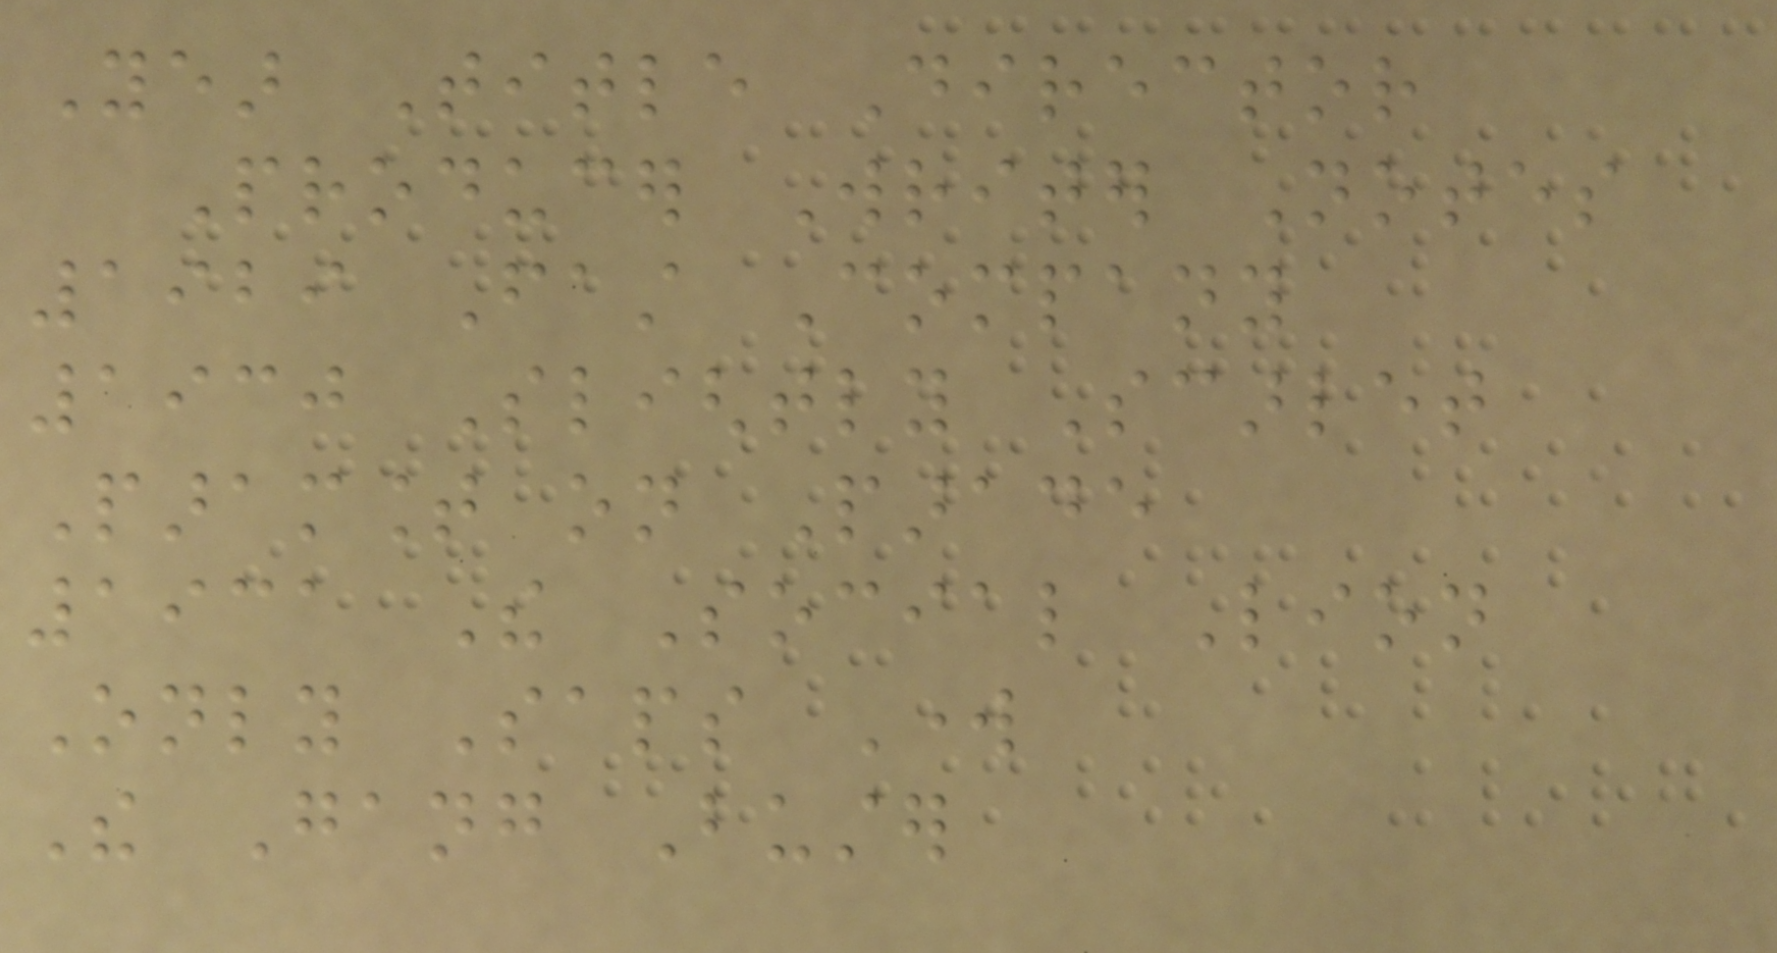Year Title Director
Producer Writer Notes
1929 Fast Company
1930 Slightly Scarlet
Paramount on Parade
1931 The Social Lion
Only Saps Work
The Gang Buster
